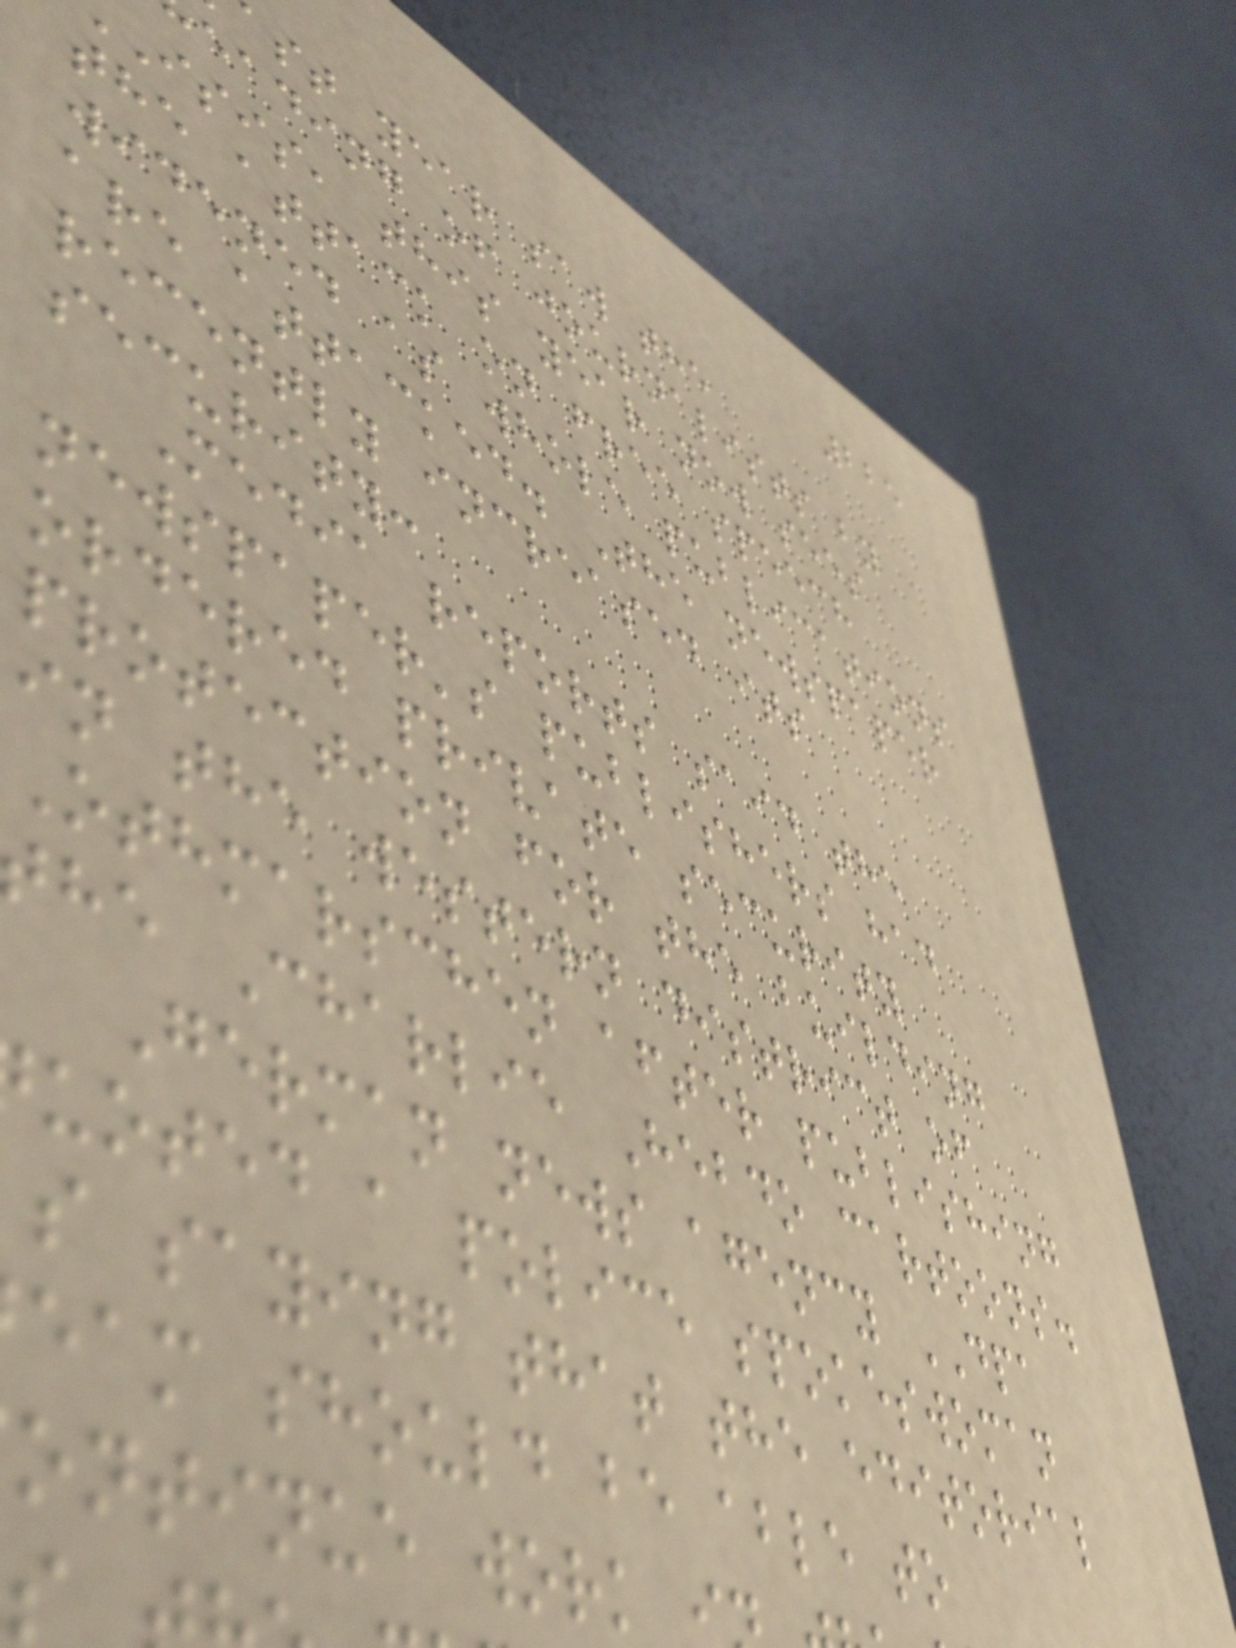225
st year saw the
eading of journalists by
isis, this year now sees
the attack on free speech
widened as whole publications
are attacked. The newspaper
recently increased its
security:
Media reports said the
newspaper's publishers had
ordered private security
protection for the building
in the western district of
Othmarschen after publishing
he Charlie Hebdo cartoons.
German news agency DPA
uoted a police spokeswoman
s saying that the editorial
eam should be able to
ontinue work
